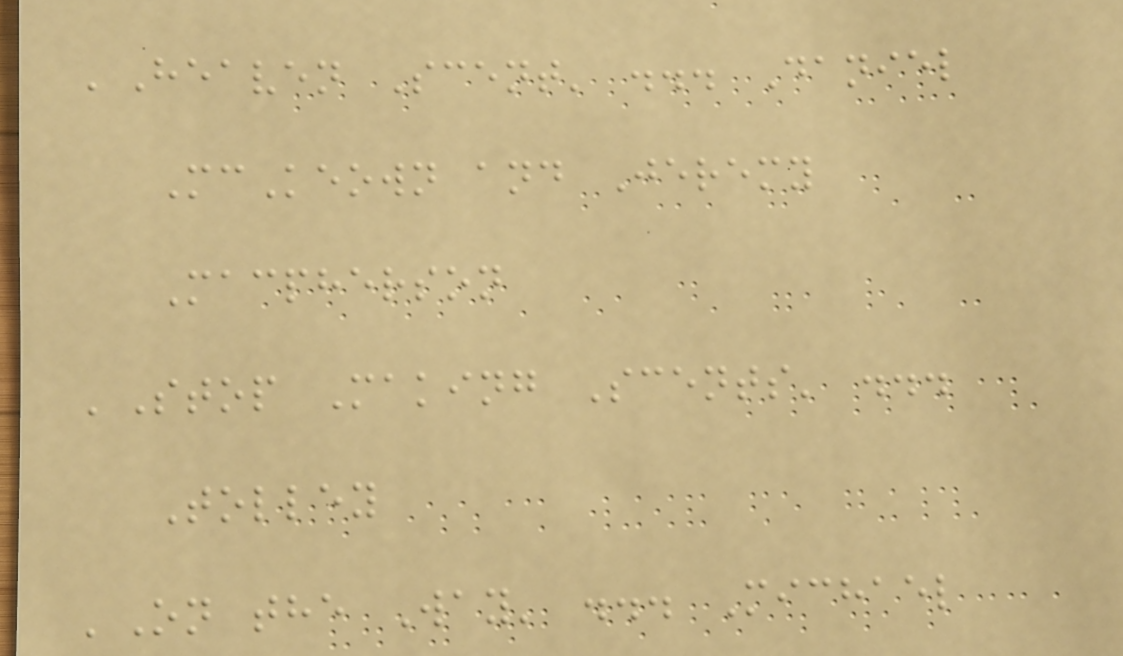'Heaven Scent' ... Daniel
McKeown and Jeremy
Macpherson
'Stop Making Scents' ...
Tolley
'On the Way' ... Michael
